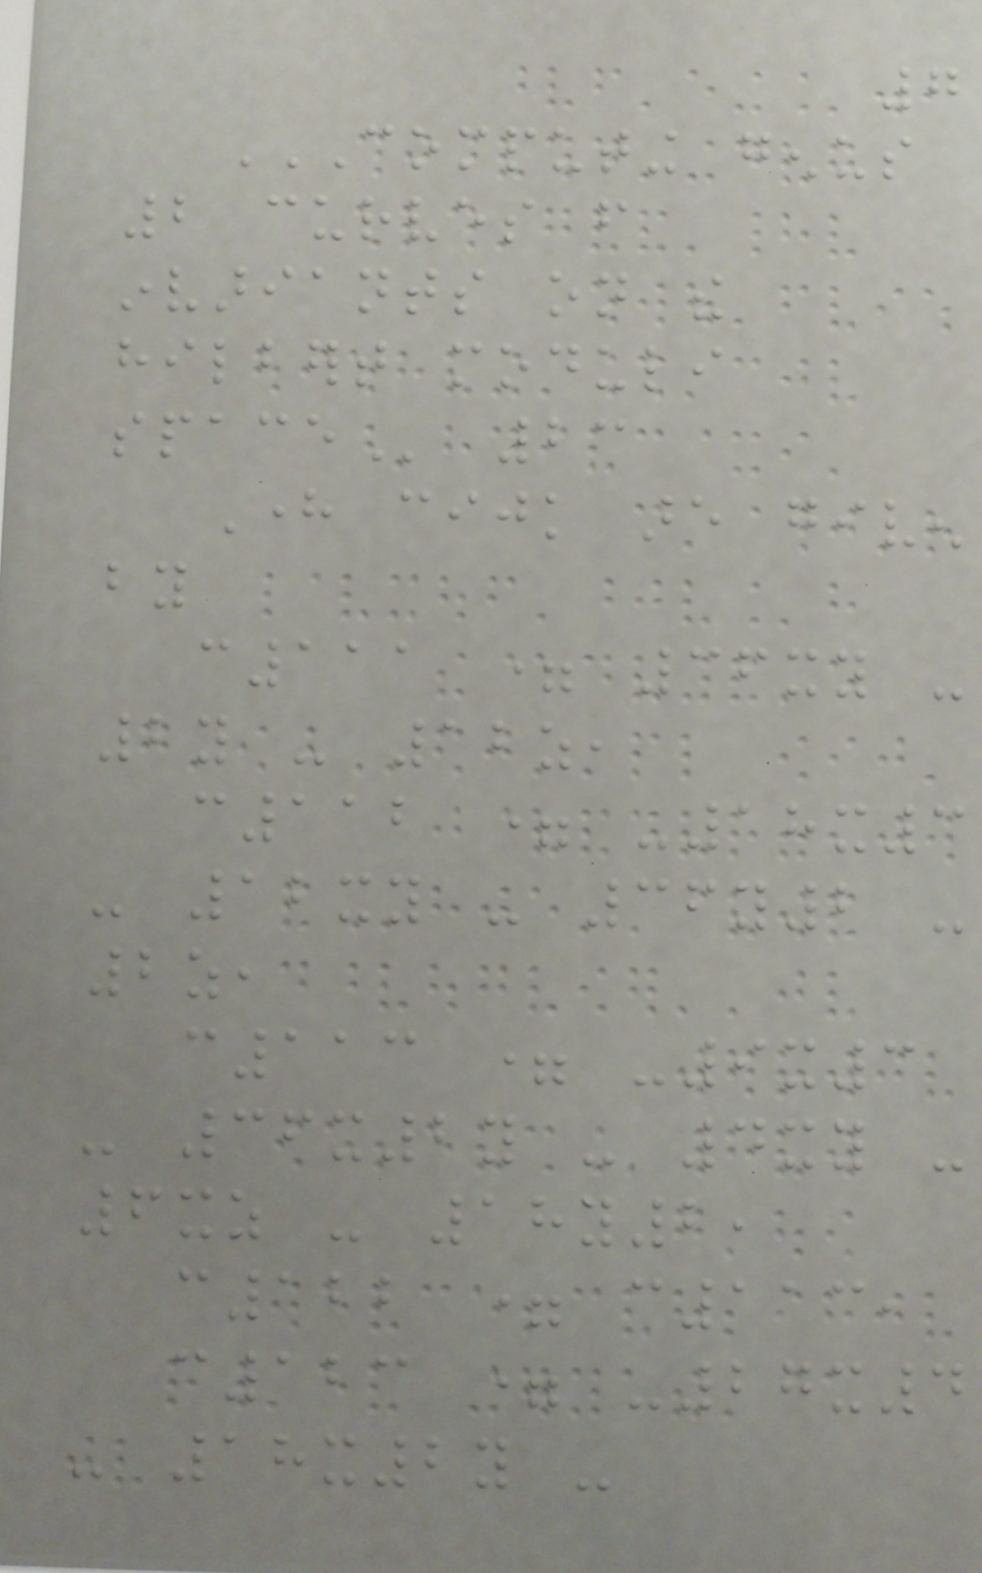7
COMPUTING GENUS
2 CURVES FROM
INVARIANTS ON THE
HILBERT MODULI
SPACE 23
Here cijk are given
by
c111 = 36xy -
2y - 12z,
c112 = -18x3
- 12xy - 36y2 -
2z,
c113 = -9x3
- 36x2y - 4xy -
6xz - 18y2,
c122 = c113,
c123 = -27x4
- 18x2y -
